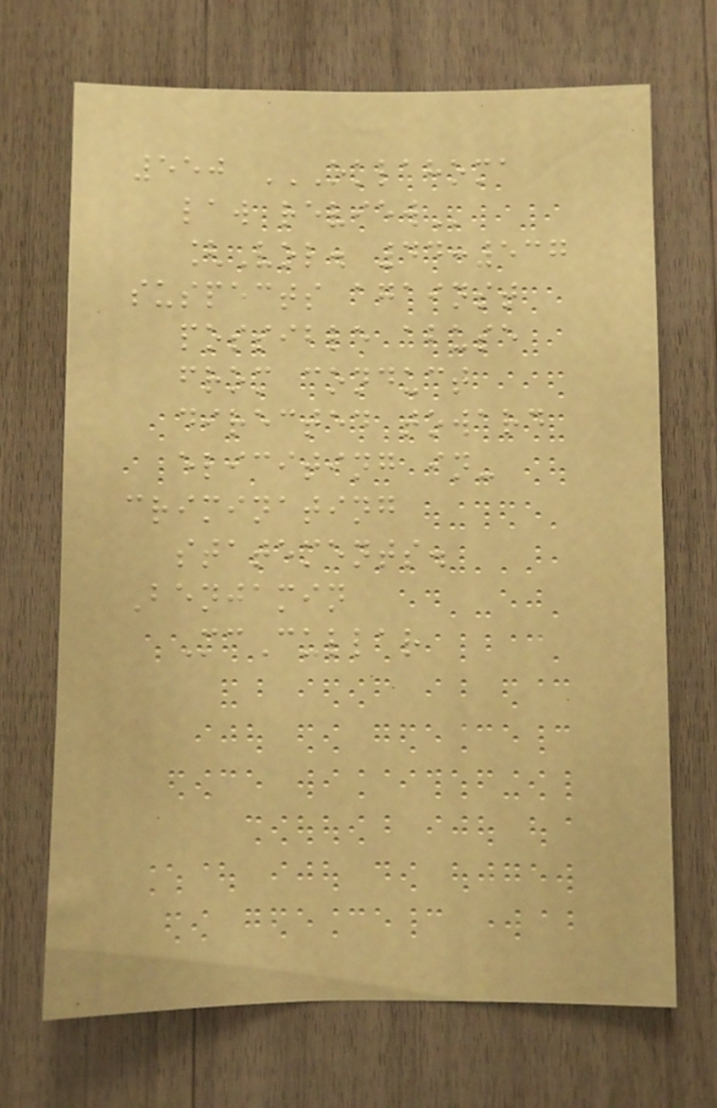550 OKLAHOMA
LAW REVIEW
[Vol. 44:537
suspects against
possible abuse
from conduct
directed toward
eliciting in-
criminating
statements.
Benjamin
McCullar
